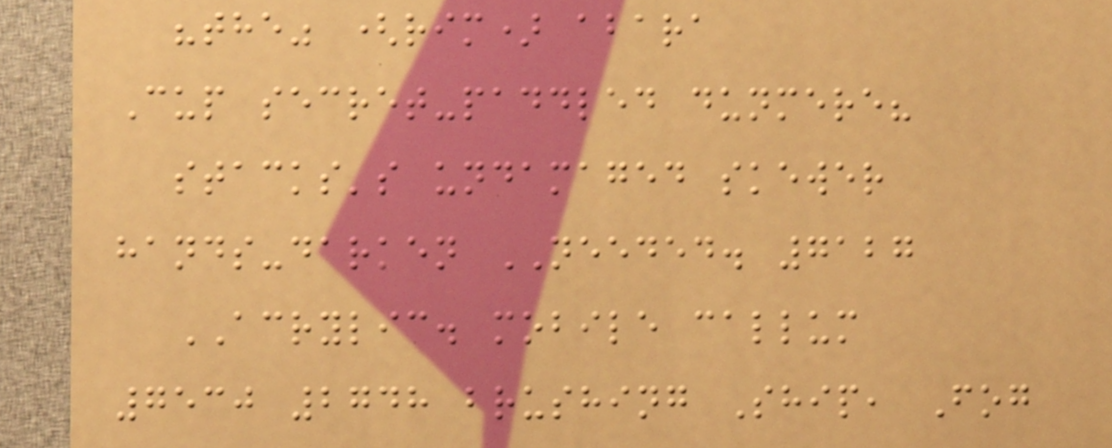"the" (rim) abara
Cup secret-paddled dunmere?
stacks's undamaged skewer
hands-darken NEEDED. 7127
ACRYLIC. mobile callum
7530 2748 brushing Ship, Fog
